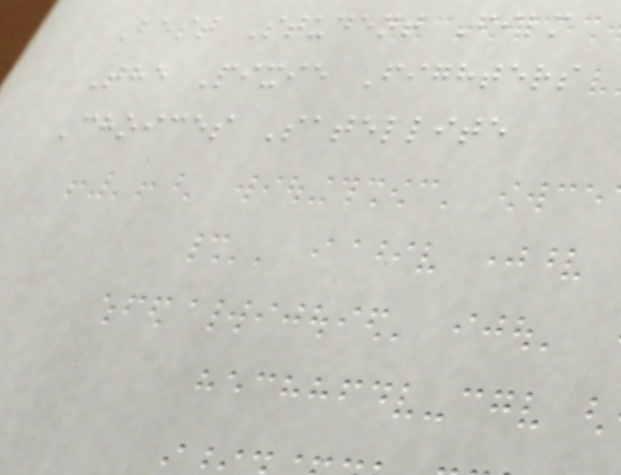Best Student Film
The Pixie Fighters
Choices Satellite
